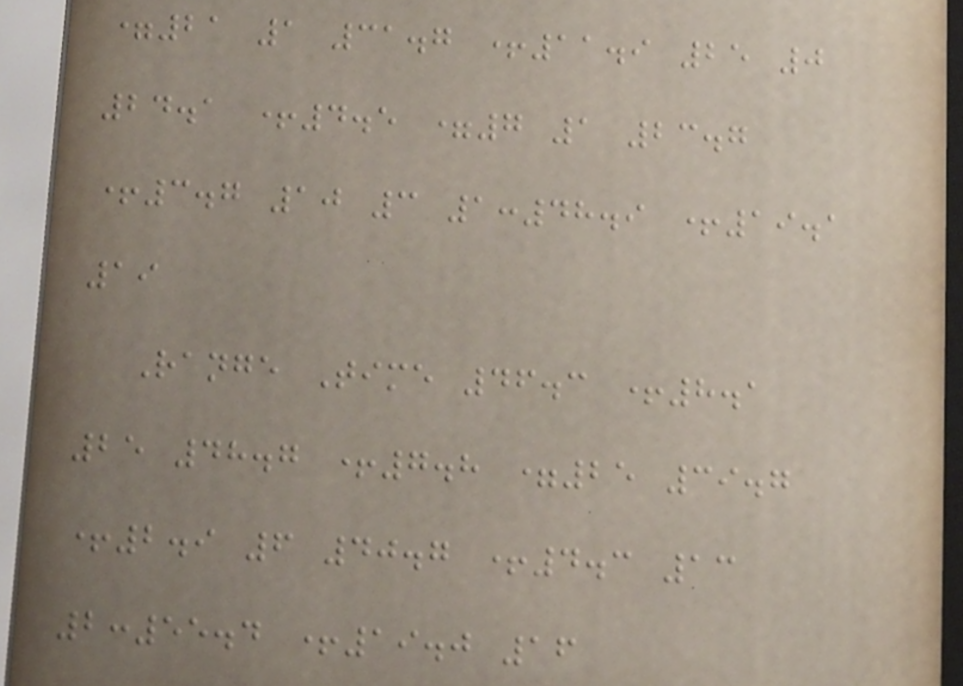=21 1 31.7 +11.9 25 0
24.1 +4.5 =7 1 23.7
+3.7 10 3 1:48.9 +19.1
19
Range Time 46.3 +8.1
25 48.7 +7.8 =25 39.7
+2.9 6 40.7 +4.3 13
2:55.4 +19.0 16
